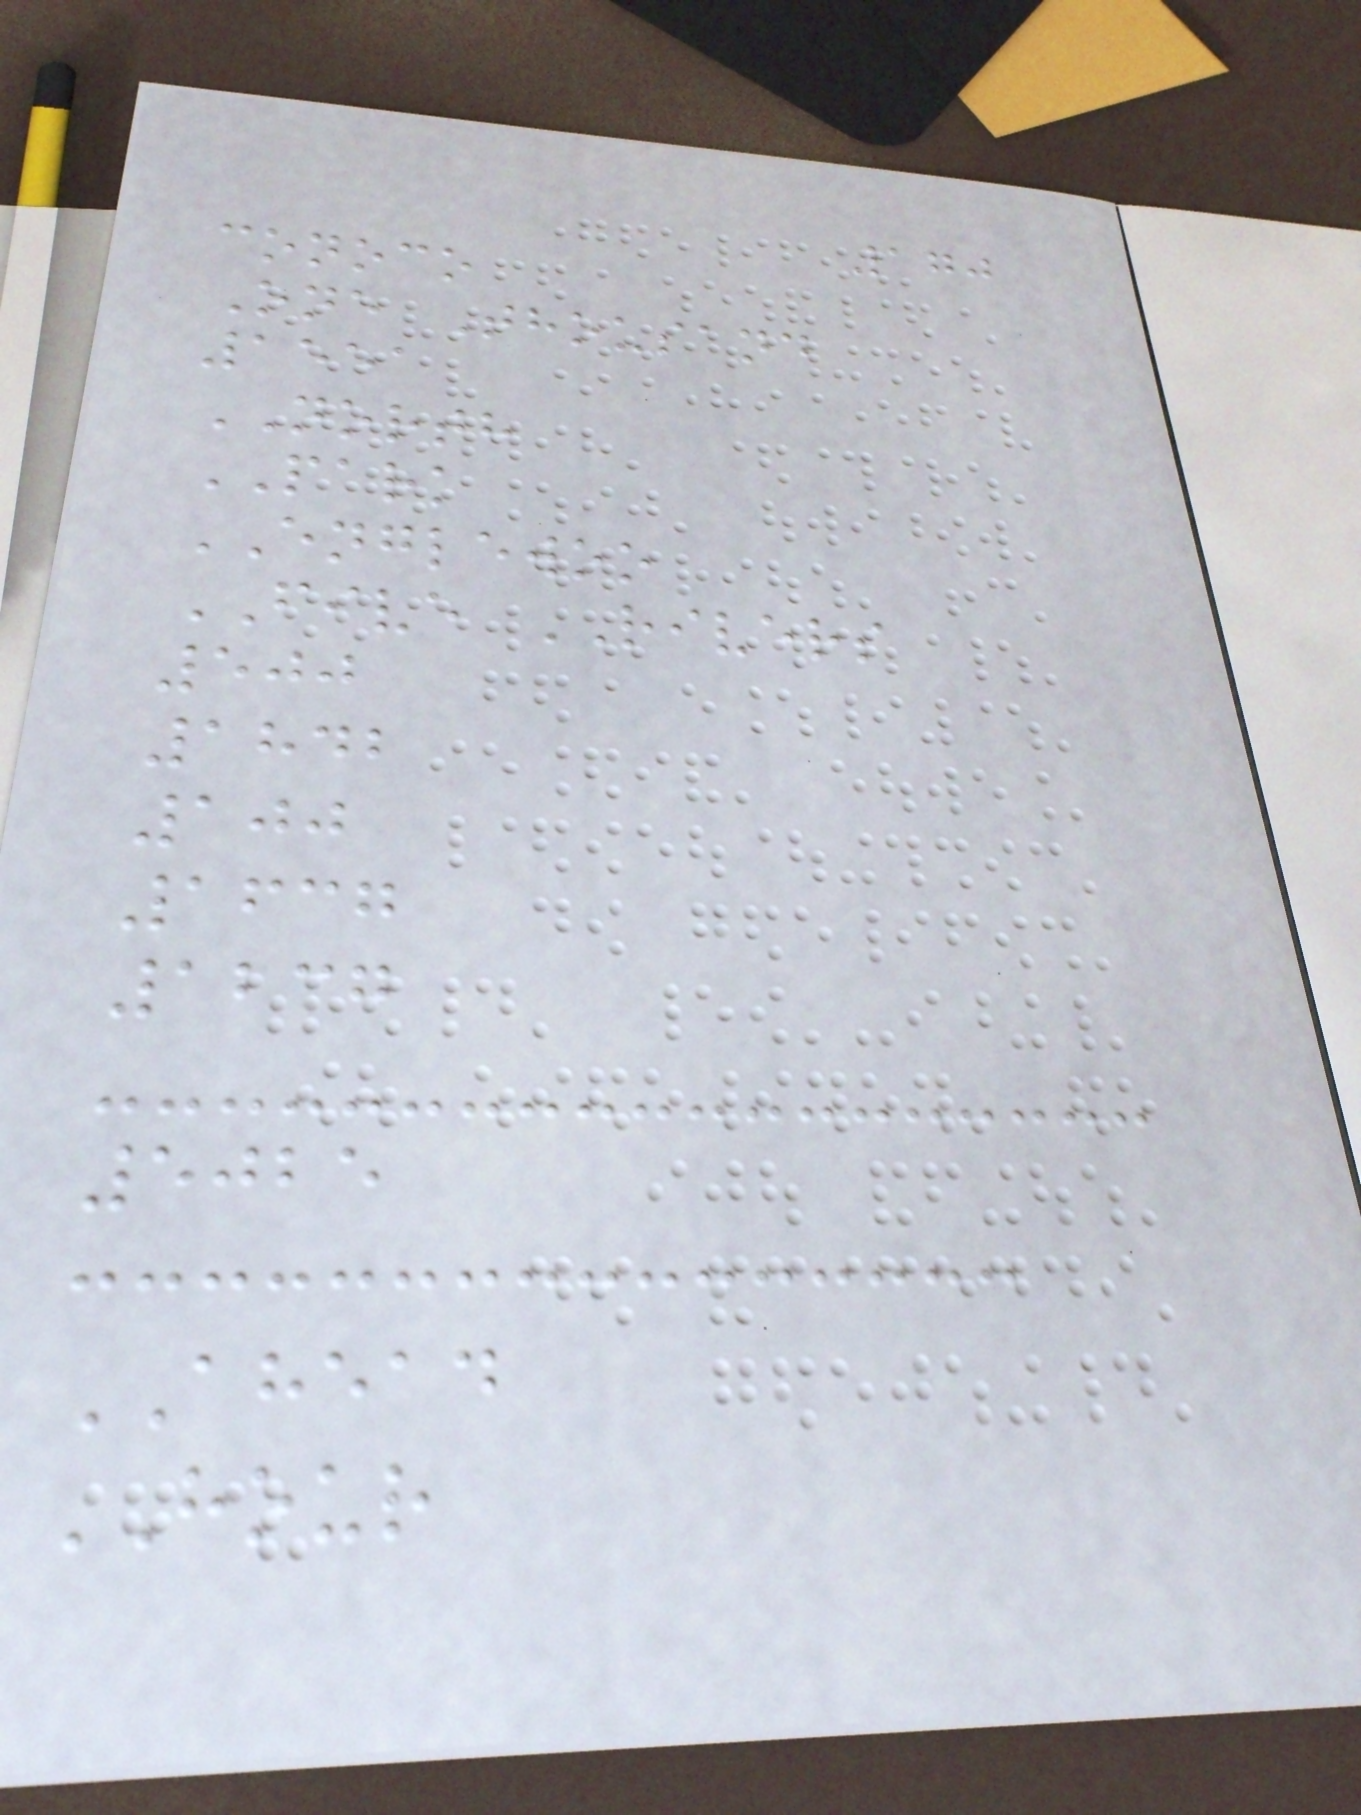170
conoco
One Thousand
1551
NORTH
PARK
ENGLEWOO
FIVE RIVERS
500
1842
100
1637
1237
5025
AHEAD
HOUR
